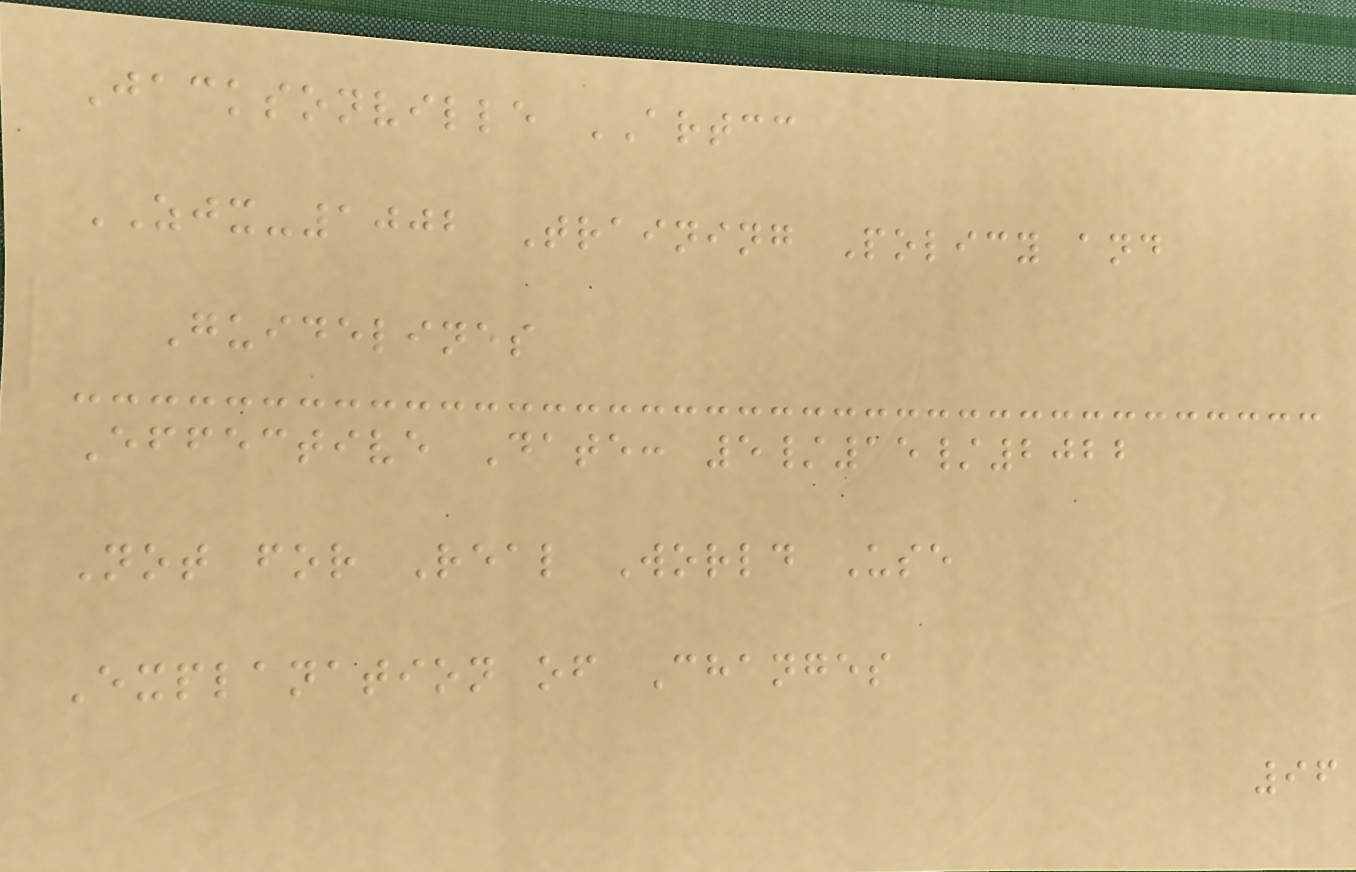Jacksonville ARTCC
ZJX-1002 Training Policy and
Guidelines
Effective Date: 5/15/2022
Not for Real World Use
Explanation of Changes
96
